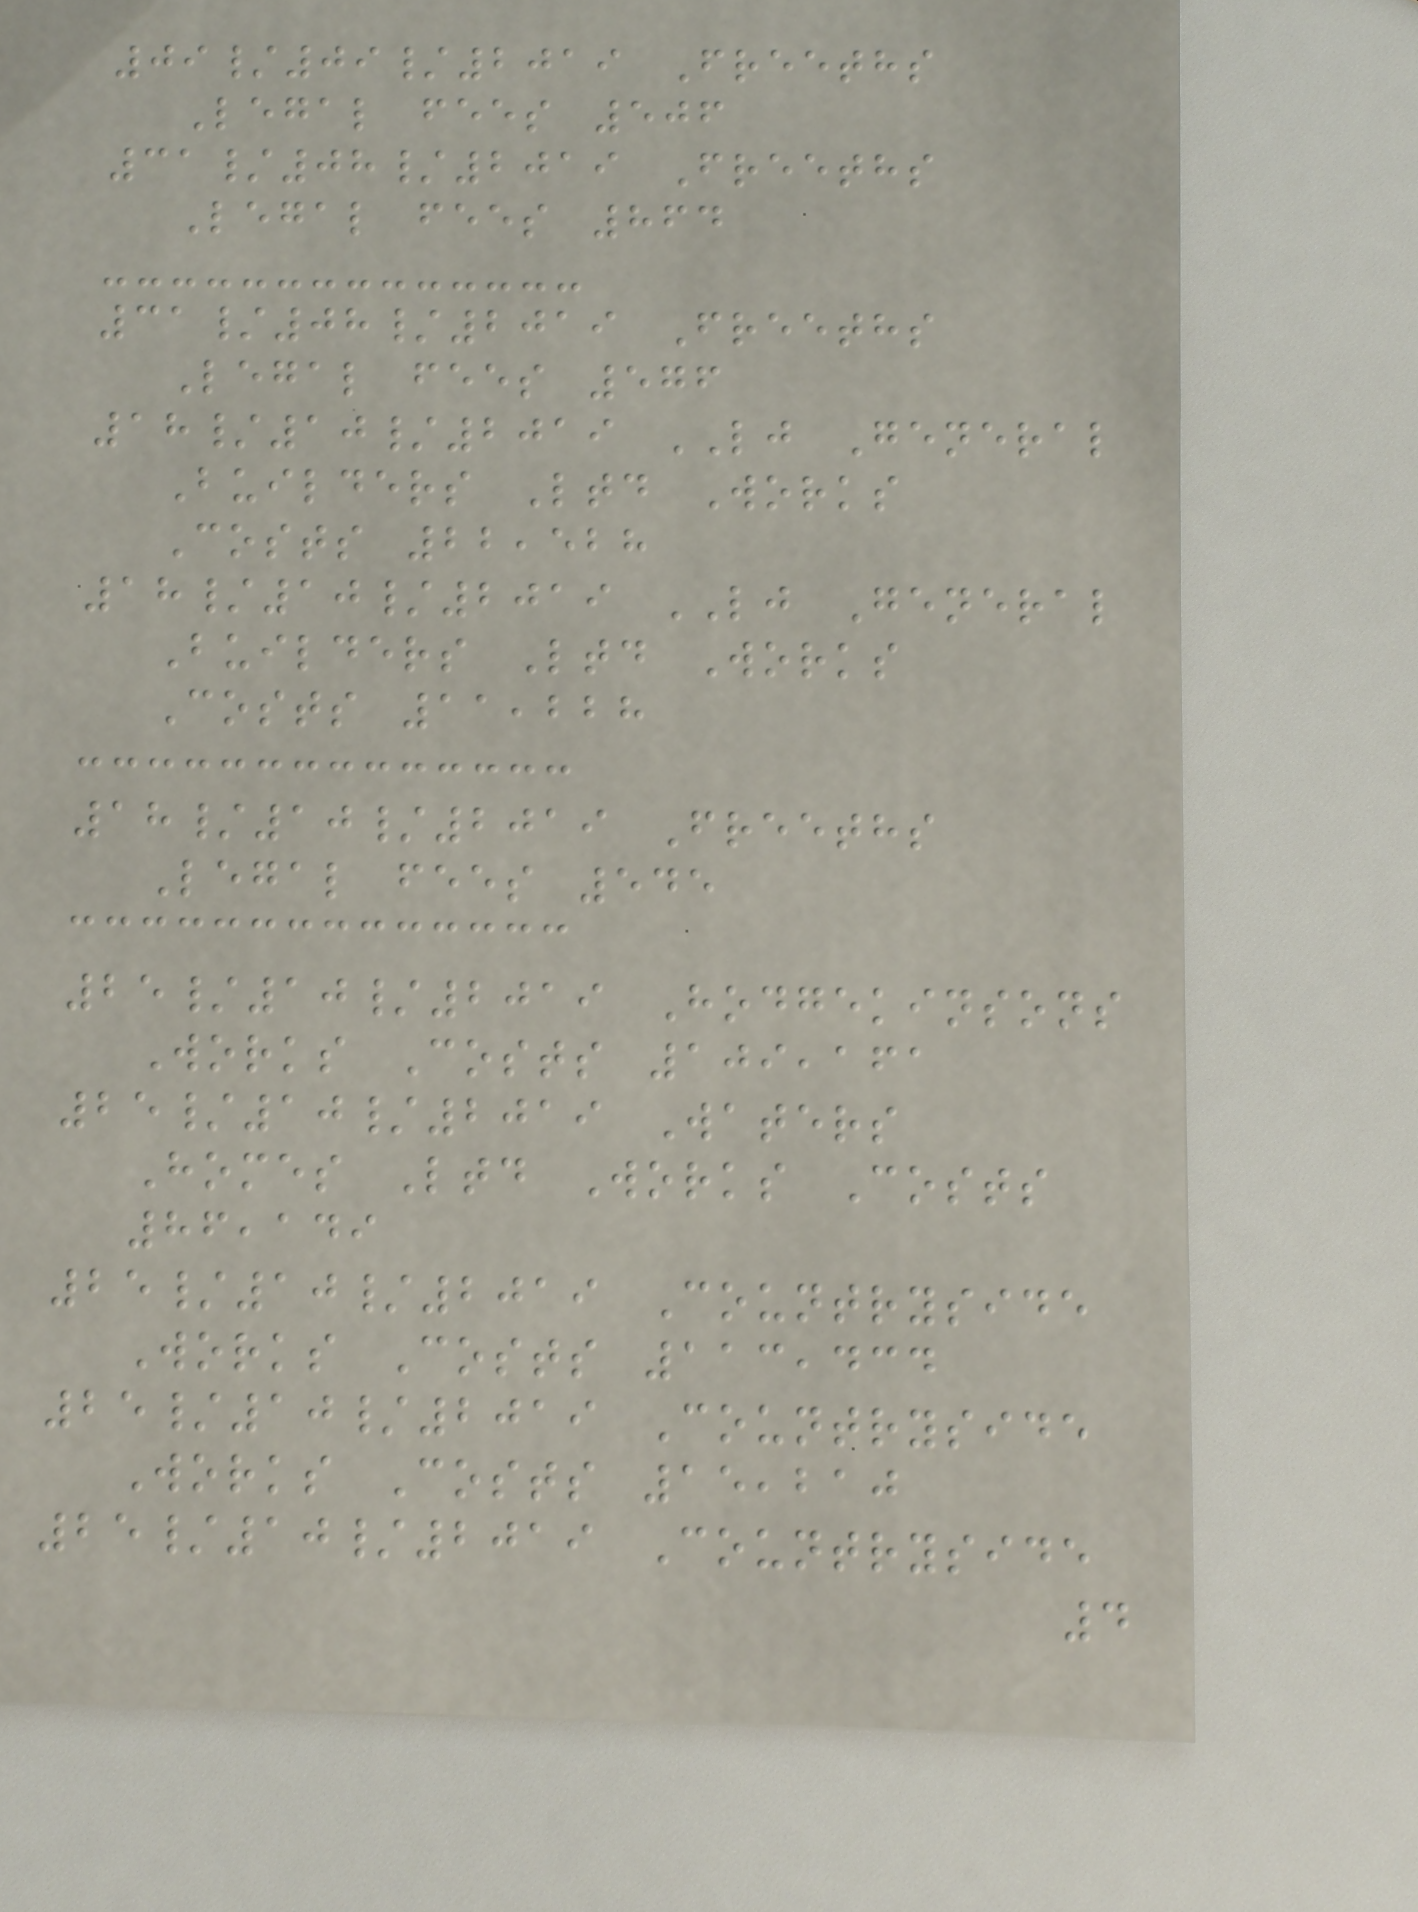09/09/2019 Freeths
Legal fees 506
31/08/2019 Freeths
Legal fees 864
31/08/2019 Freeths
Legal fees 576
18/10/2019 LJ General
Builders Ltd Works
Costs 22,528
18/10/2019 LJ General
Builders Ltd Works
Costs 11,228
18/10/2019 Freeths
Legal fees 545
25/10/2019 Hodgekinsons
Works Costs 109,161
25/10/2019 Waters
Homes Ltd Works Costs
86,149
25/10/2019 Countryside
Works Costs 113,434
25/10/2019 Countryside
Works Costs 15,210
25/10/2019 Countryside
4
